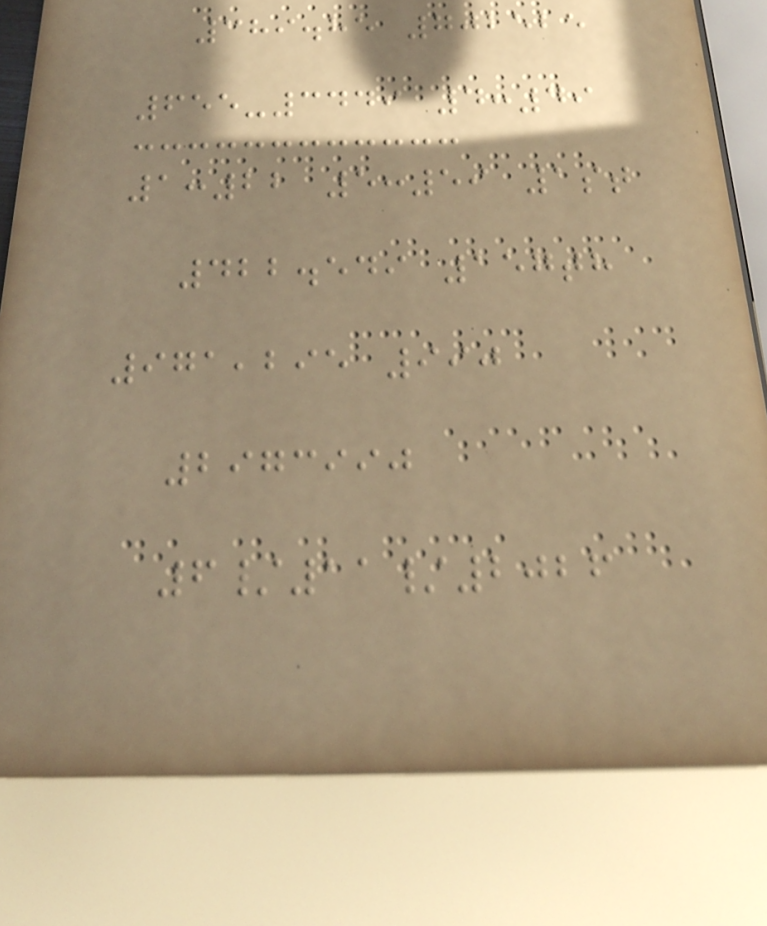389.85 702525
655-3449 4:49
1:22 5:59 1st
422.549 157th
971,295 990
2973990
6/11/2026
